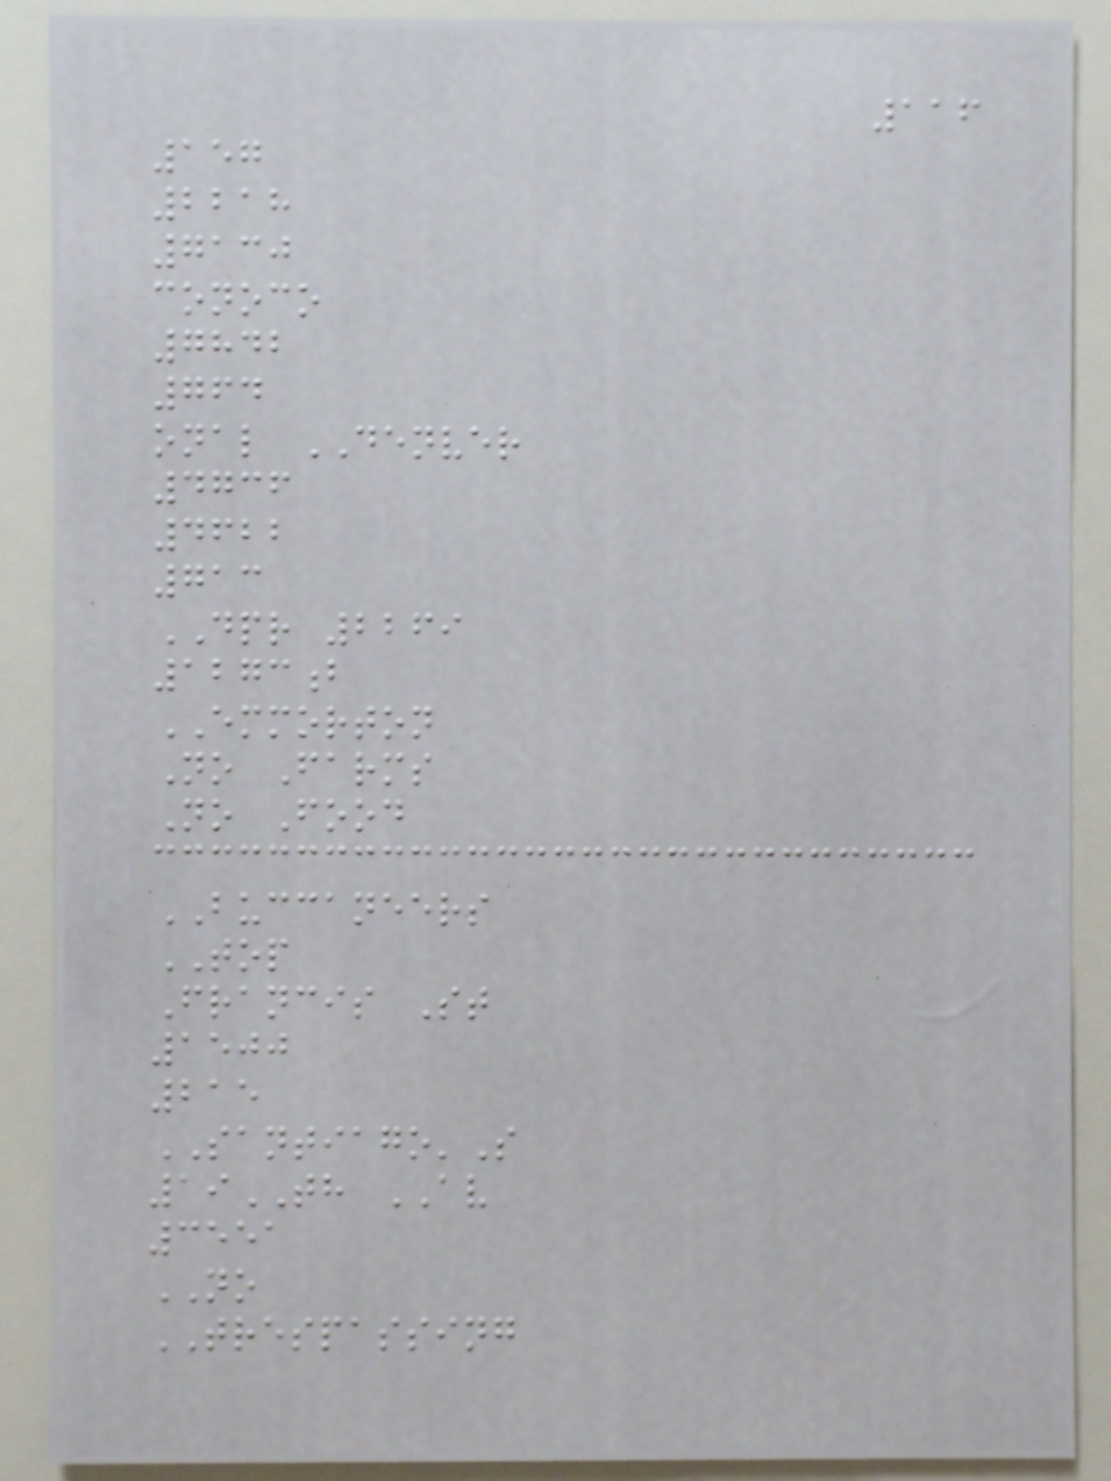116
157
2218
7130
conoco
7842
764
onal DENVER
4736
4622
713
DPR 2269
1273b
EMMORTON
No Farms
No Food
BUCCANEERS
TOP
Francis St
1500
215
SANTIAGO'S
19TH AV
3551
NO
TRESPASSING
